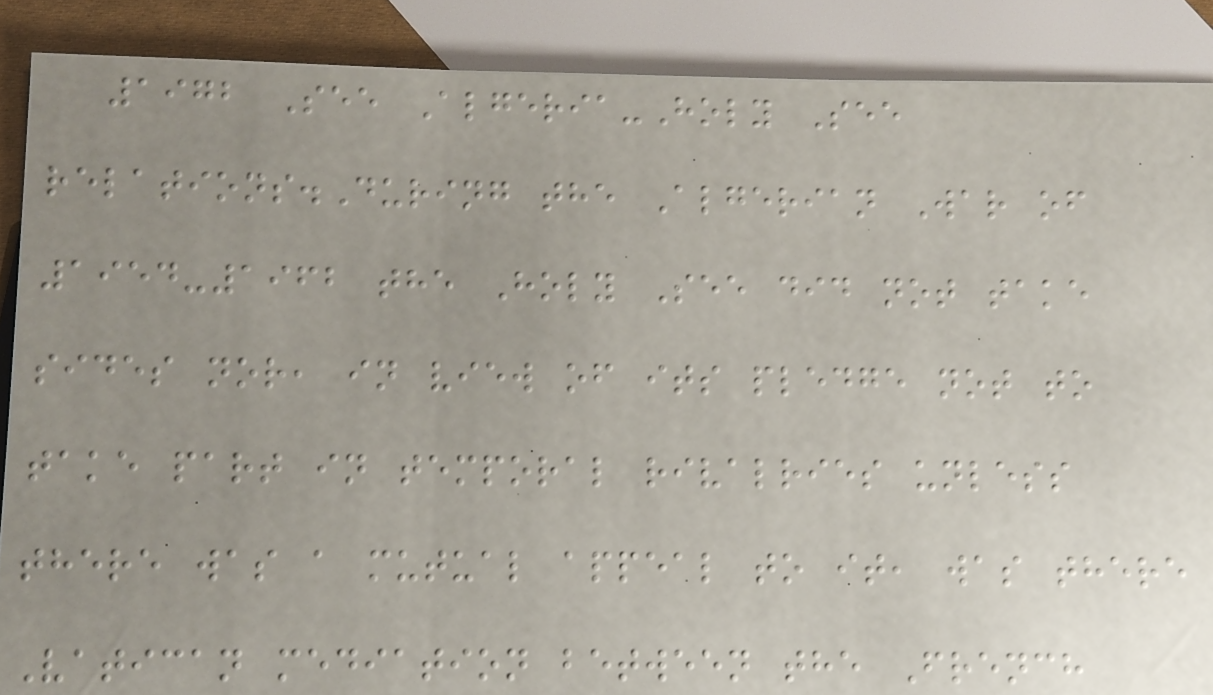1972 See Algeria-Holy See
relations.During the Algerian War of
1954-1962 the Holy See did not take
sides nor, in view of its pledge not to
take part in temporal rivalries unless
there was a mutual appeal to it, was there
Vatican mediation between the French
